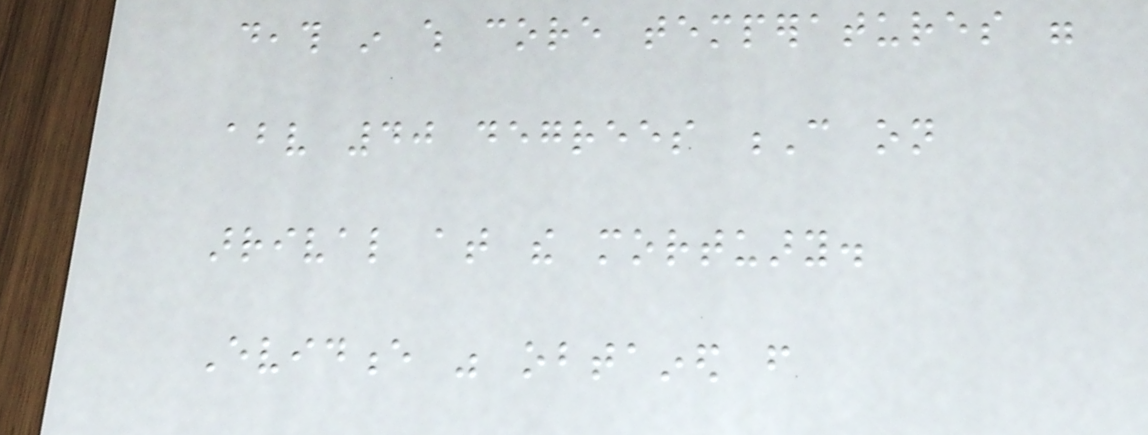death in which core temperatures were
above 40 degrees C on
arrival at the mortuary.
Evidence was obtained from
